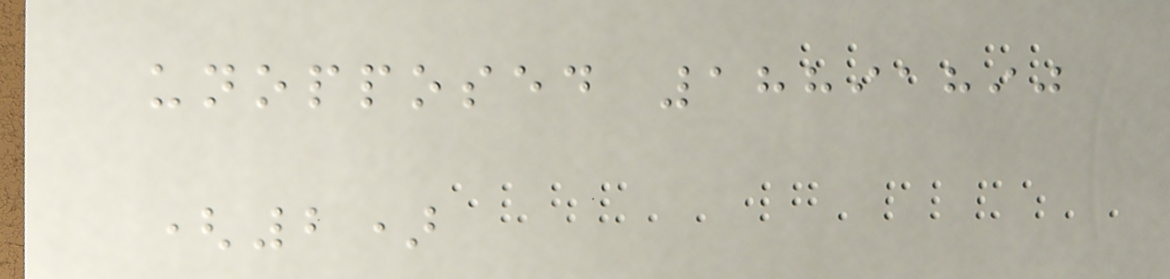unopposed 18891890
(2)
